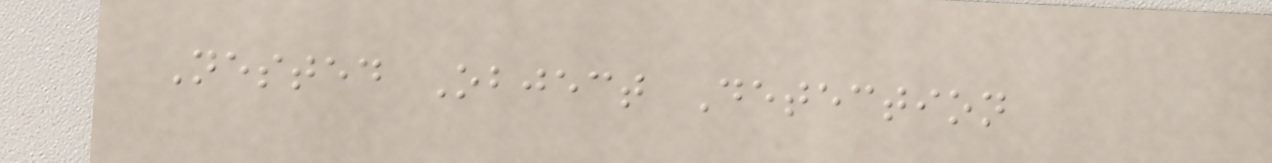Nested Object Detection
